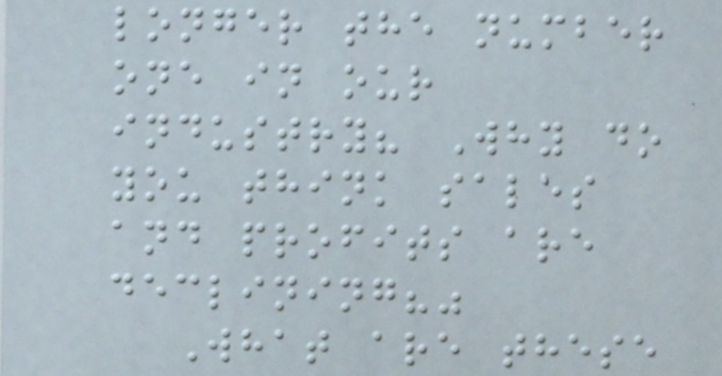longer the number
one in our
industry? Why do
you think sales
and profits are
declining?"
What are these
